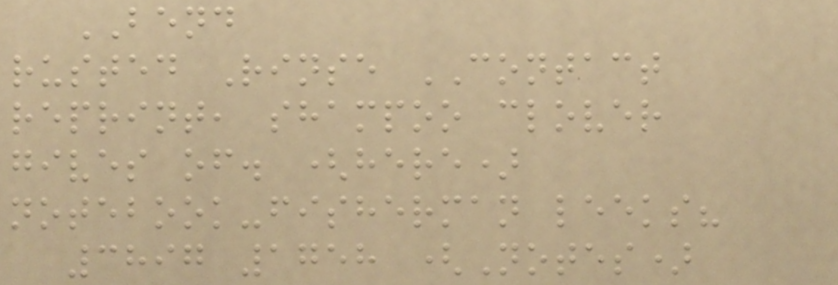BEND
rusted Rinse CONTACT
reprint, shampoo clover
gives of. (here)
notebook-fisherman leeks?
3897 1758 (Notes)
